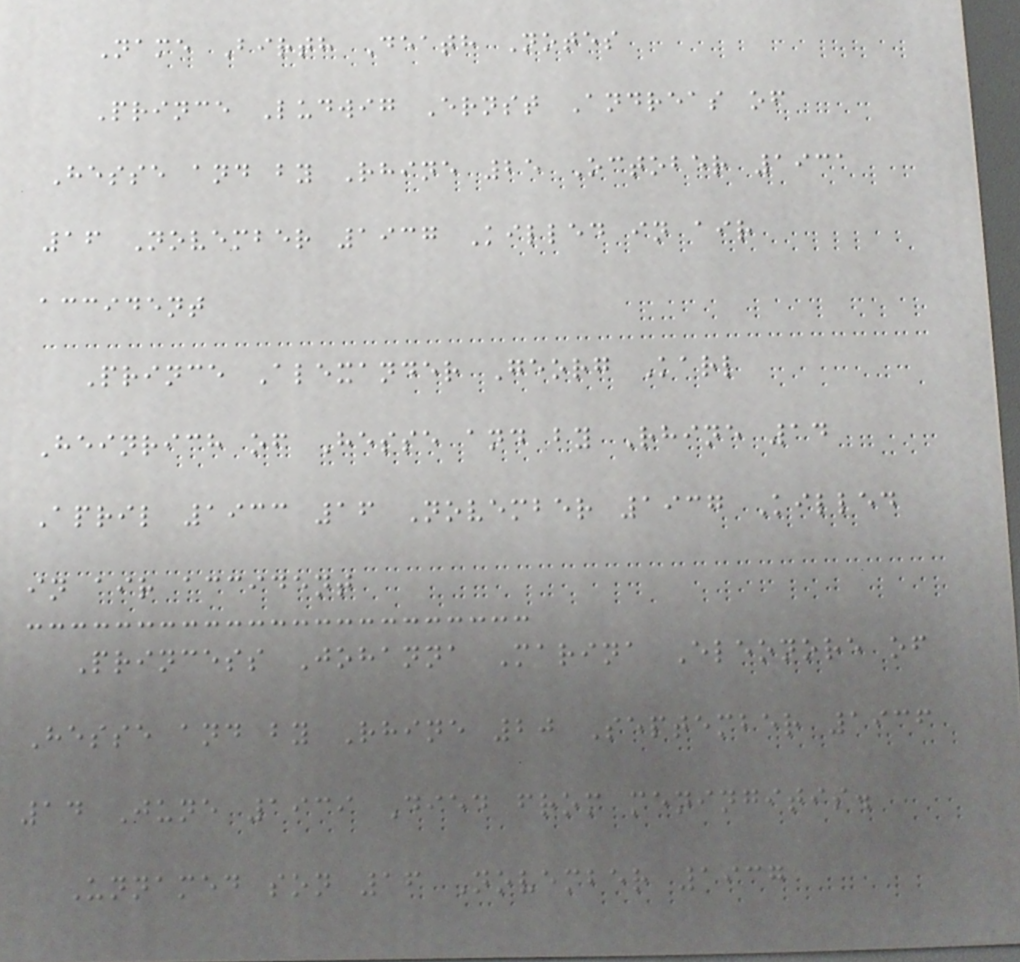Name Birth Death Notes
Prince Ludwig Ernst Andreas of
Hesse and by Rhine 25 October 1931
16 November 1937 Killed in air
accident
Prince Alexander Georg Karl
Heinrich of Hesse and by Rhine 14
April 1933 16 November 1937 Killed
in air accident
Princess Johanna Marina Eleonore of
Hesse and by Rhine 20 September 1936
14 June 1939 Died from meningitis.
Unnamed son 16 November 1937
